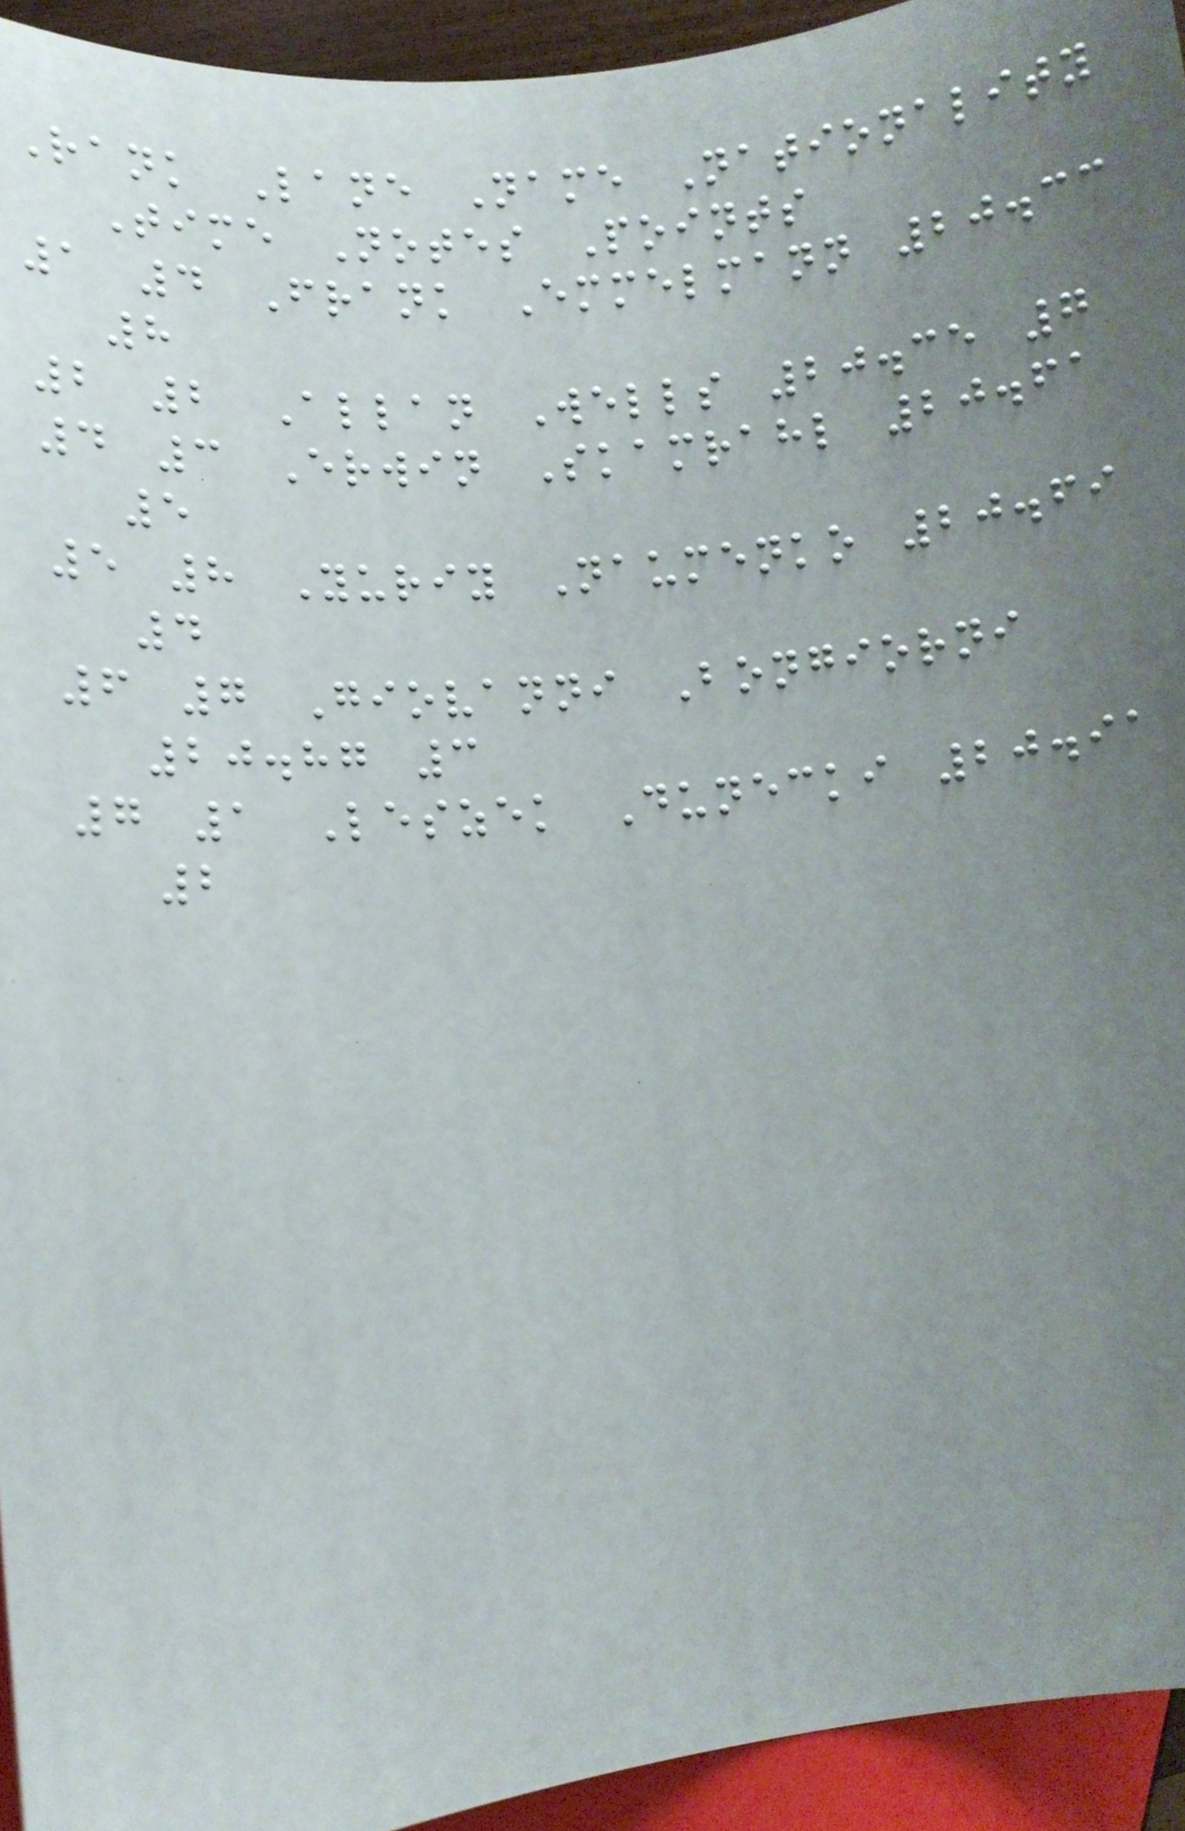Rank Lane Name Nationality
Time Notes Points
1 4 Frank Emmelmann 20.33
8
2 2 Allan Wells 20.35 7
4 3 Erwin Skamrahl 20.61
5
5 8 Yuriy Naumenko 20.69
4
6 7 Giovanni Bongiorni
20.87 3
7 1 Leszek Dunecki 20.91
2
